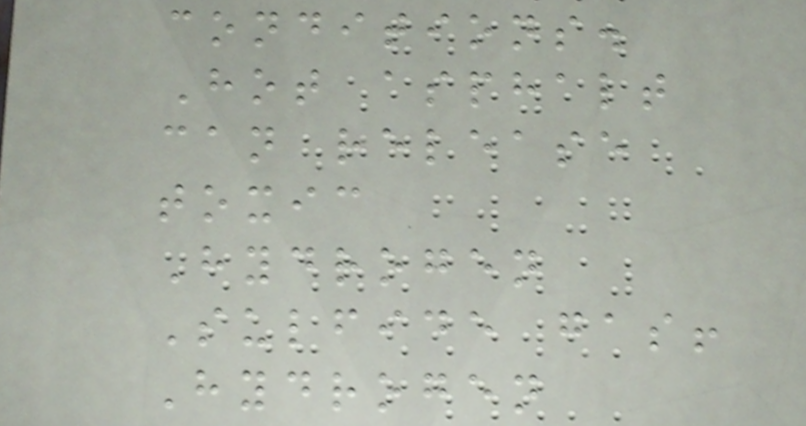conditions.
Hot asphalt
can release
toxic
Hydrogen
Sulfide gas!
Hydrogen
